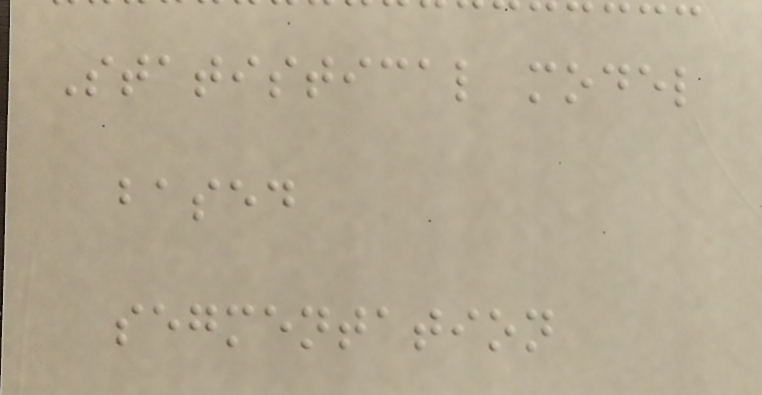Statistical model
based
segmentation
